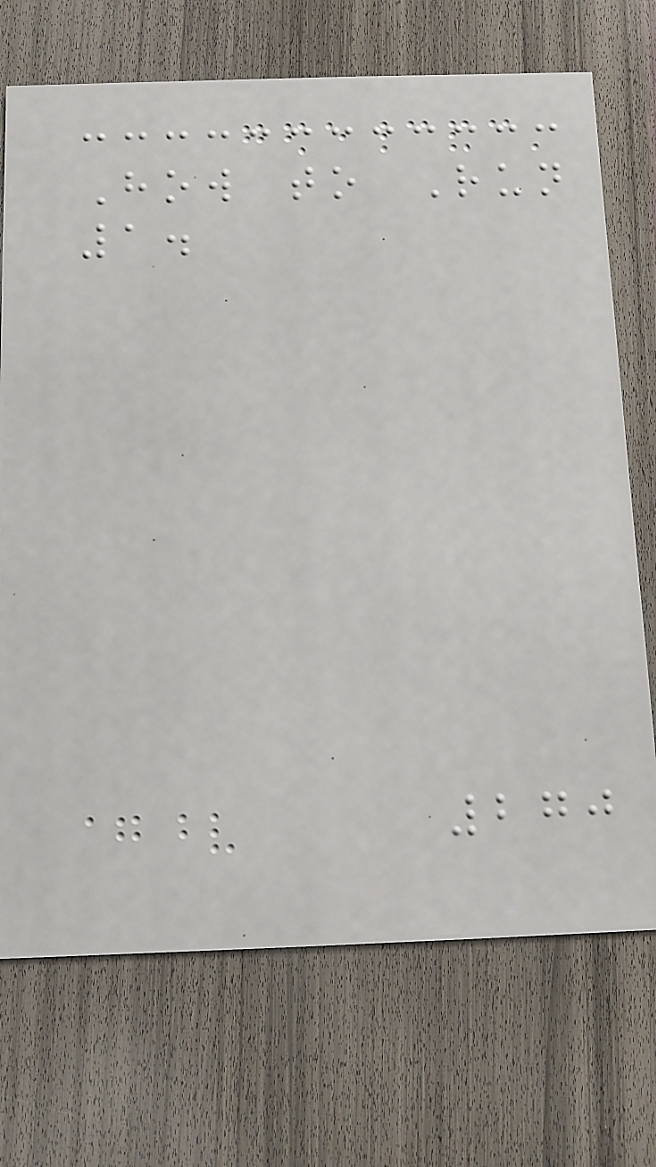How to Run
1.
270
